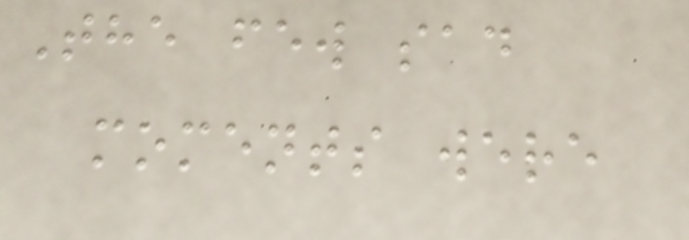The few sad
moments were
